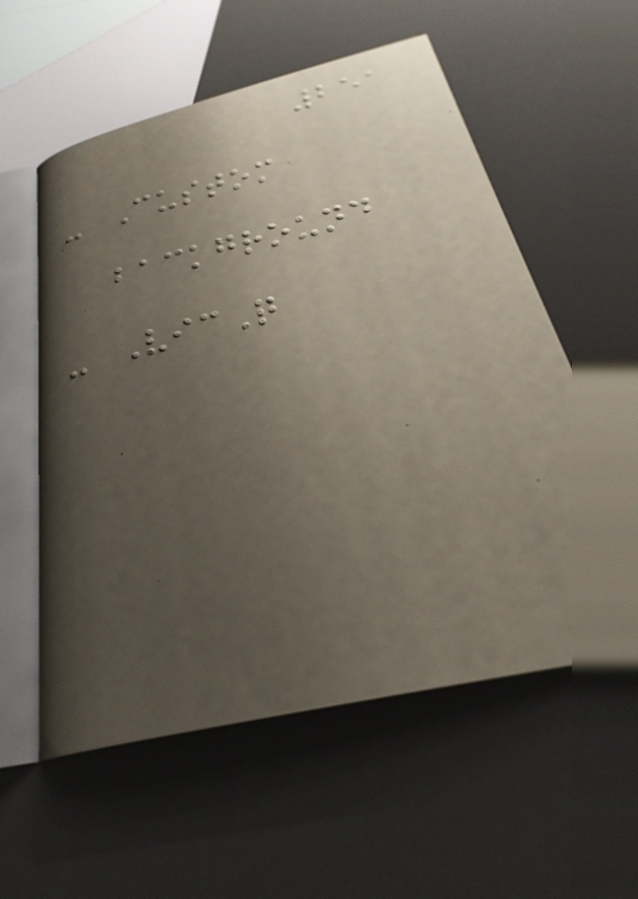251
- Custom
background
- VicQ
